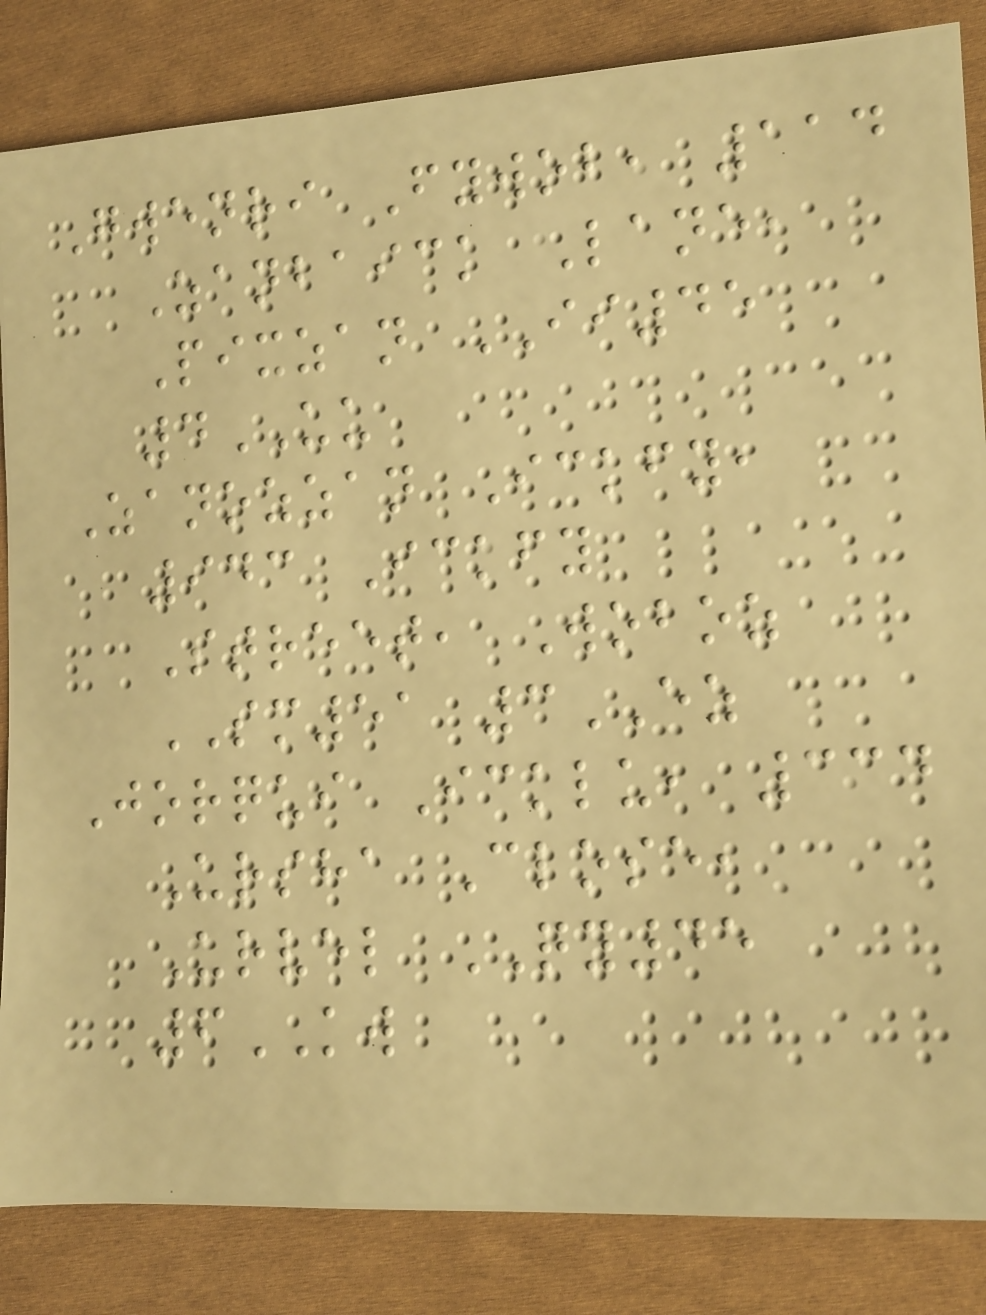Gwenri Fywob, 114
Zanbaick Lane,
Pixzan II45
4UU
Zanozzan Ickfy,
943 Ickfy
Street, Woboz
SM51 3EZ
Jorqui Icklu, 334
Ursha Close,
Urvel QY45
6KW
